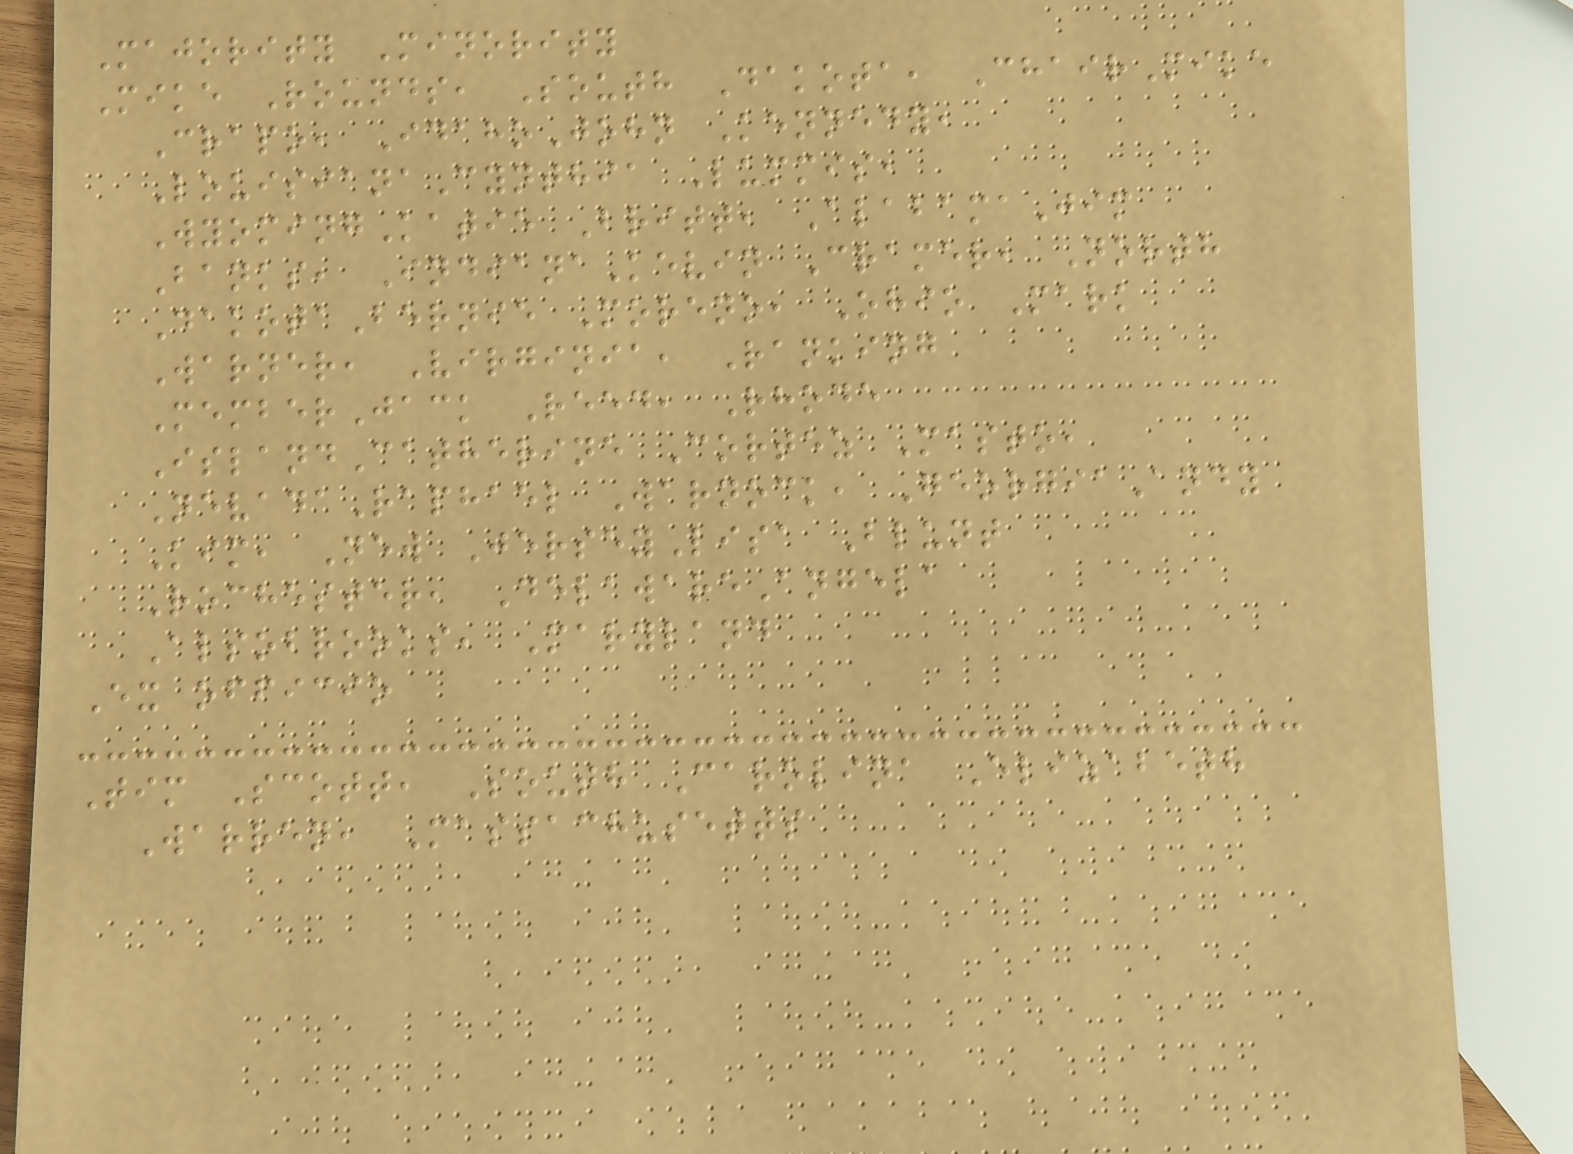Majority Minority
Mike Rounds, South Dakota, ChairMike
Crapo, IdahoJohn Kennedy,
LouisianaCynthia Lummis,
WyomingKatie Britt, AlabamaJim
Banks, IndianaKevin Cramer, North
DakotaBernie Moreno, Ohio Mark
Warner, Virginia, Ranking
MemberJack Reed, Rhode
IslandCatherine Cortez Masto,
NevadaRaphael Warnock, GeorgiaAndy
Kim, New JerseyLisa Blunt
Rochester, DelawareAngela
Alsobrooks, Maryland
Ex officio
Tim Scott, South Carolina Elizabeth
Warren, Massachusetts
